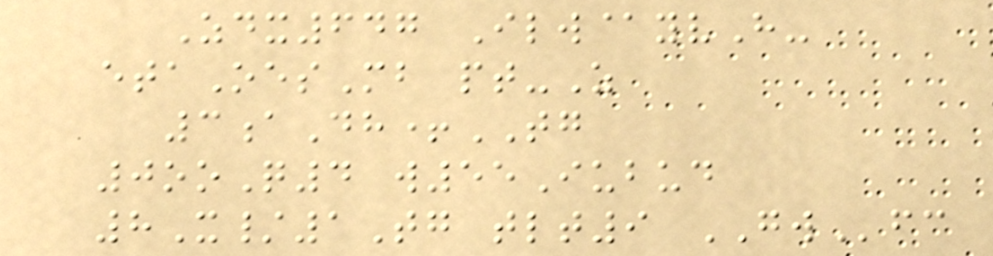Zdx647 Ilw@yvH-
etaOesMb pt-Z
3aDh+TG
0ooQ4 w55Iubud
8X/1Tg tlt9 GWfc
